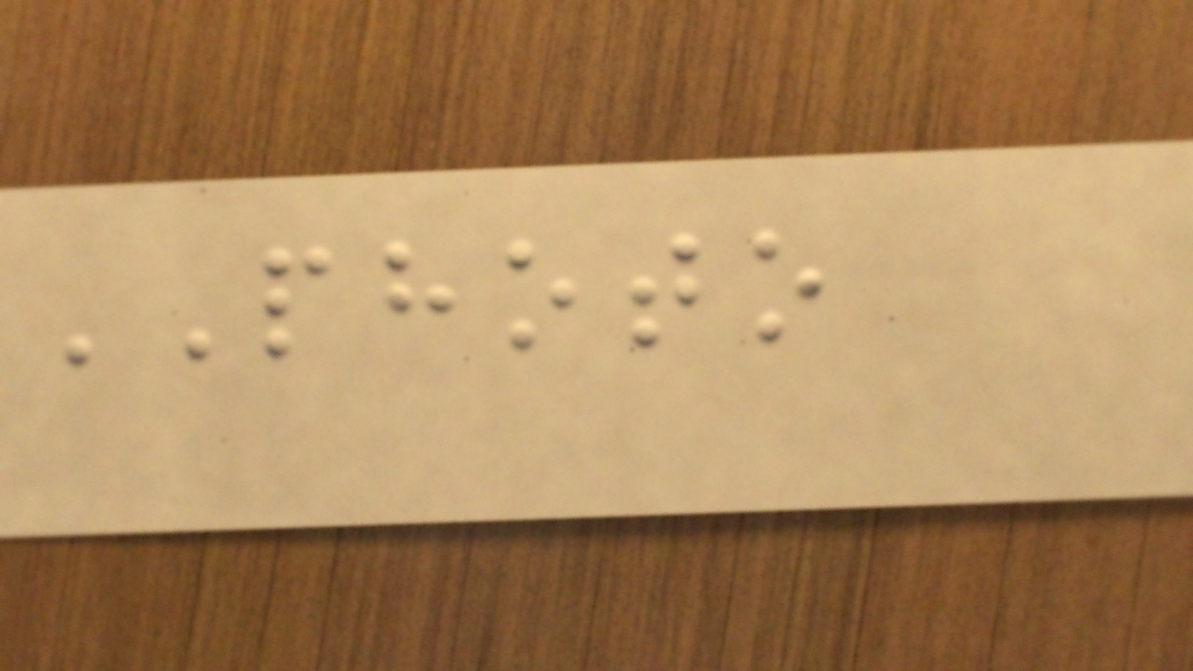PHOTO
